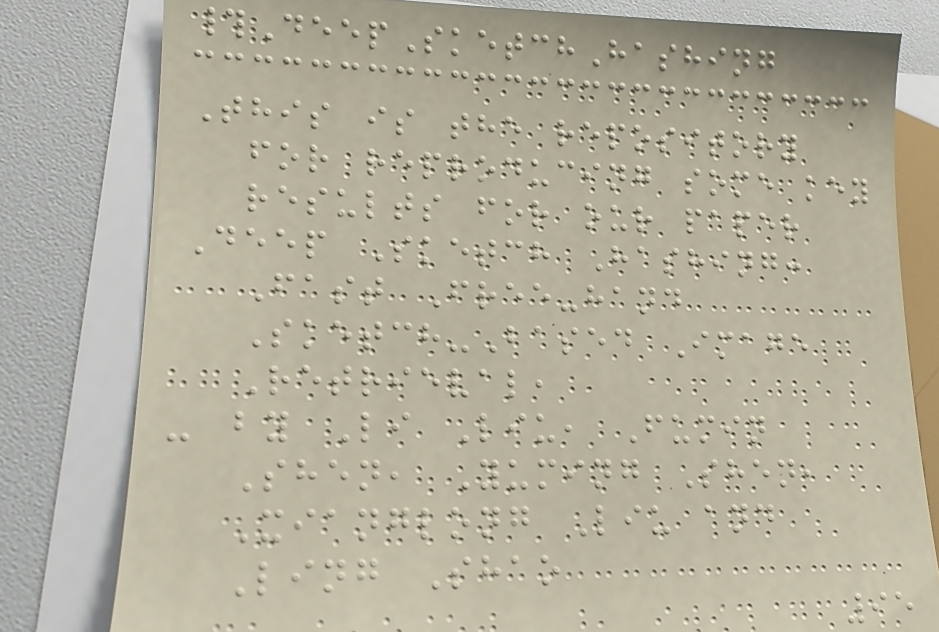#DeepSketchHashing
This is the repository
for reproducing some key
results for our paper
Deep Sketch Hashing:
Fast Free-hand
Sketch-Based Image
Retrieval,
- by Li Liu, Fumin
Shen, Yuming Shen,
Xianglong Liu and
Ling Shao
95
